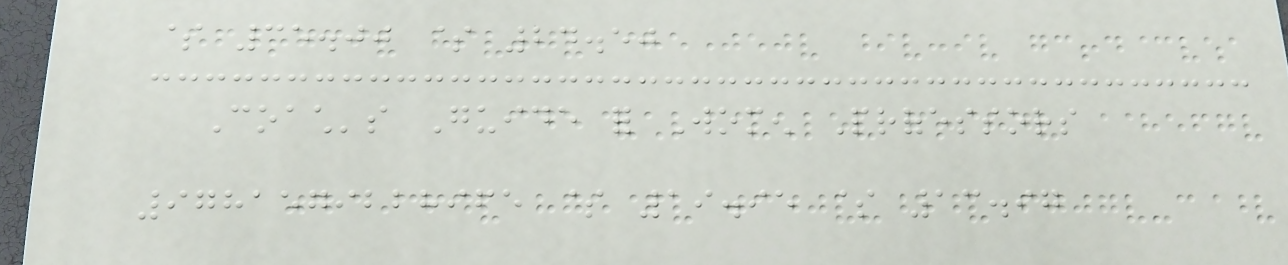$ 35.00 $ 24.50
Coach's Guide for Women Professors
9781579228965 $ 19.95 $ 13.97
